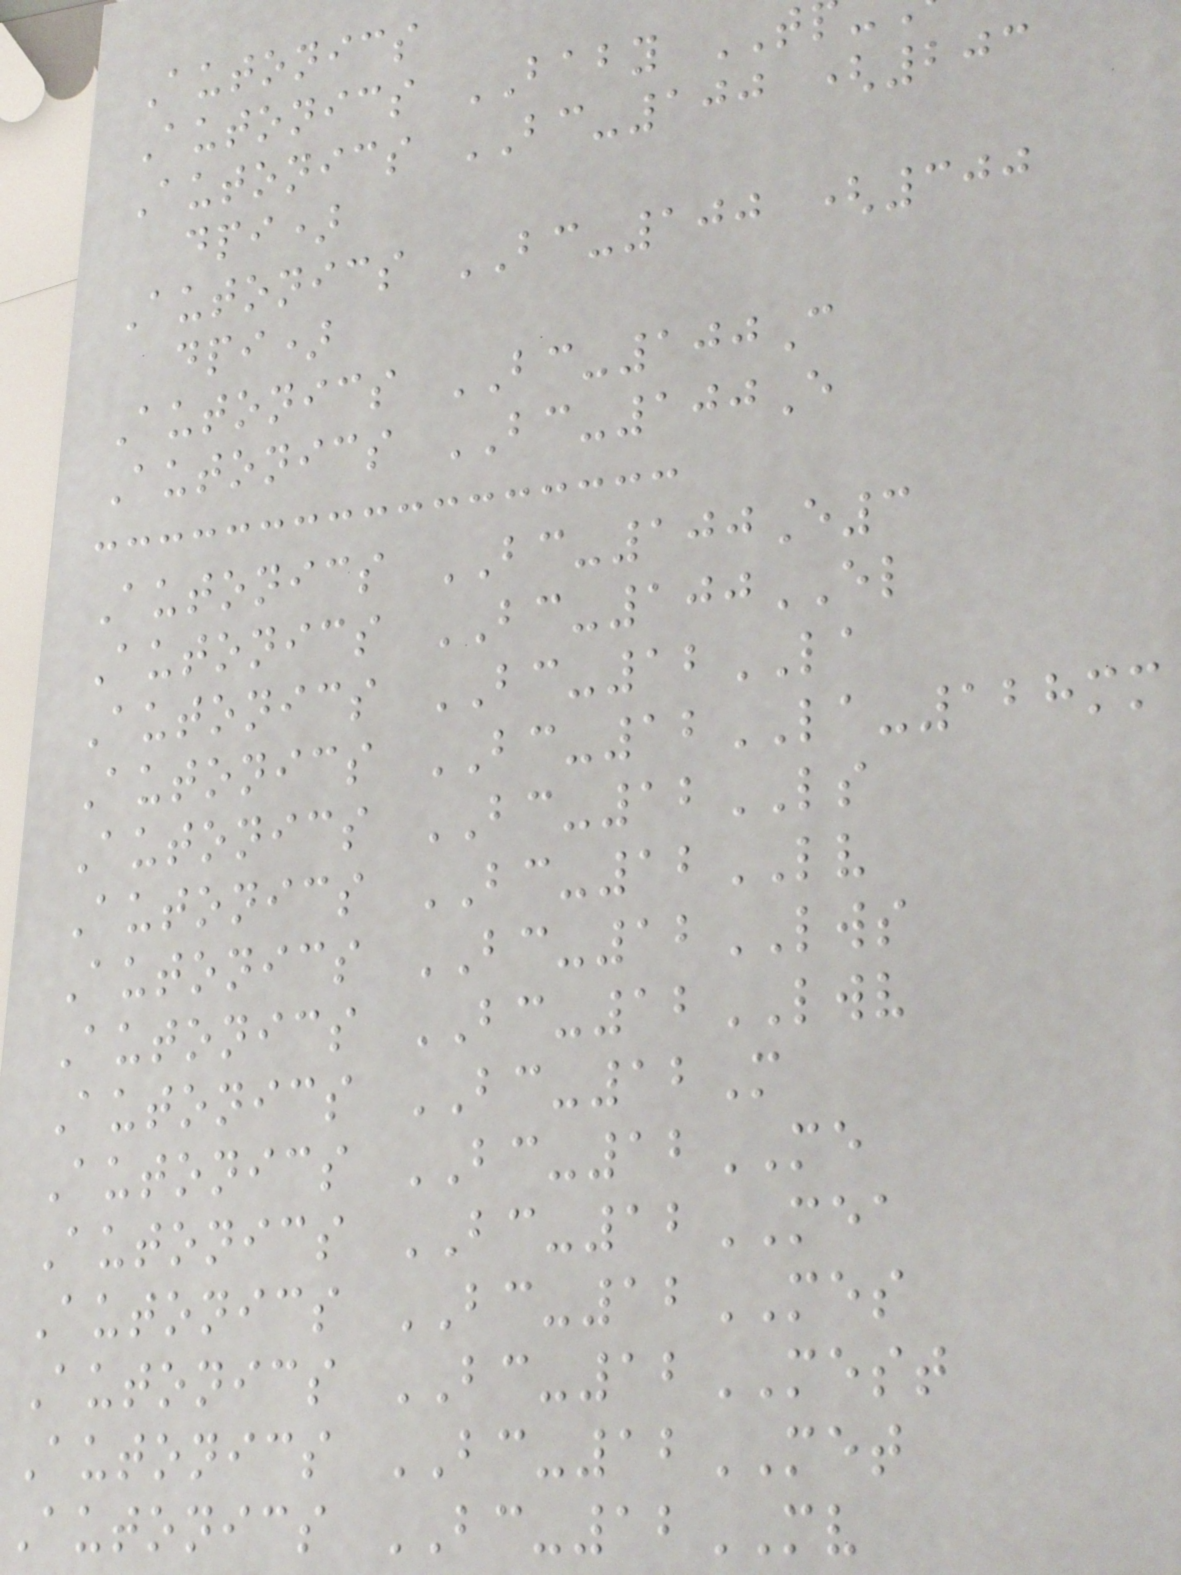Autonics
Autonics BABY
Autonics BC-100 (203
dpi)
Autonics BC-100 (300
dpi)
Autonics BC-100C
Autonics BC-100E
Autonics BC-100E3
Autonics BC-100EL
Autonics BC-12LA
Autonics BC-12LA-128mm
Autonics BC-12LS
Autonics BC-12LV
Autonics BC-12LWS
Autonics BC-12LWV
Autonics BC-12M
Autonics BC-12ME
Autonics BC-12MEA
Autonics BC-12MES
Autonics BC-12MEST
Autonics BC-12MET
Autonics BC-12MV
